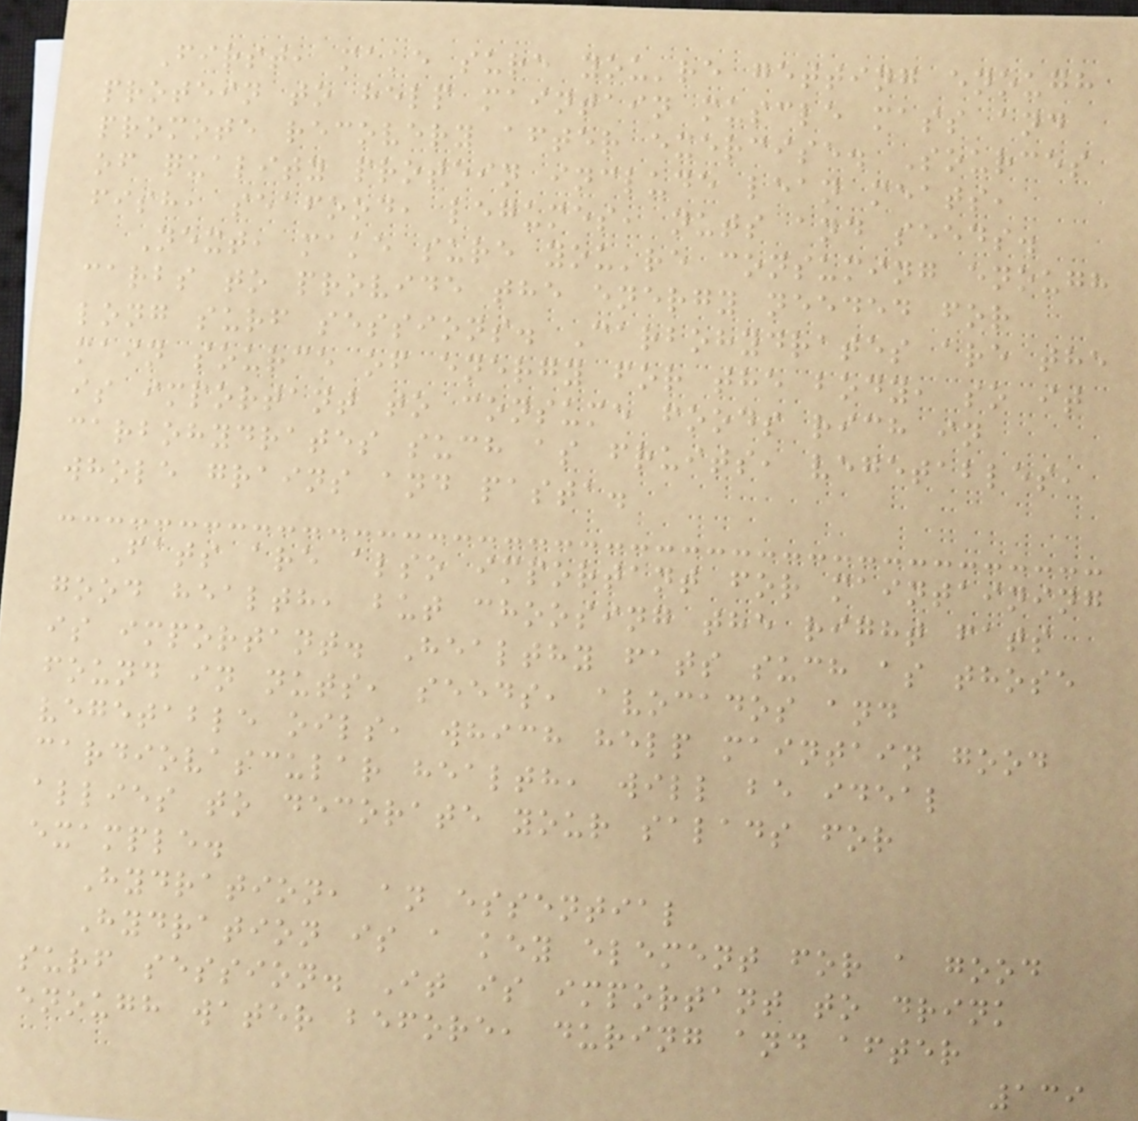First, make sure you're getting enough
protein to help maintain muscle mass and
promote recovery after exercise. Sources
of quality protein include lean meats,
fish, seafood, legumes, nuts and seeds.
Next, make sure you're consuming enough
carbs to provide the energy needed for
long surf sessions. Carbohydrates are the
main source of energy for the body, so it
is important to consume foods rich in
carbohydrates such as fruits, vegetables,
whole grains and pasta.
Fats are also important for maintaining
good health, but choosing the right fats
is important. Healthy fats such as those
found in nuts, seeds, avocados and
vegetable oils, which help maintain good
cardiovascular health, will be ideal
allies to decorate your salads for
example.
Hydration, an essential
Hydration is a key element for a good
surf session. It is important to drink
enough water before, during and after
139
